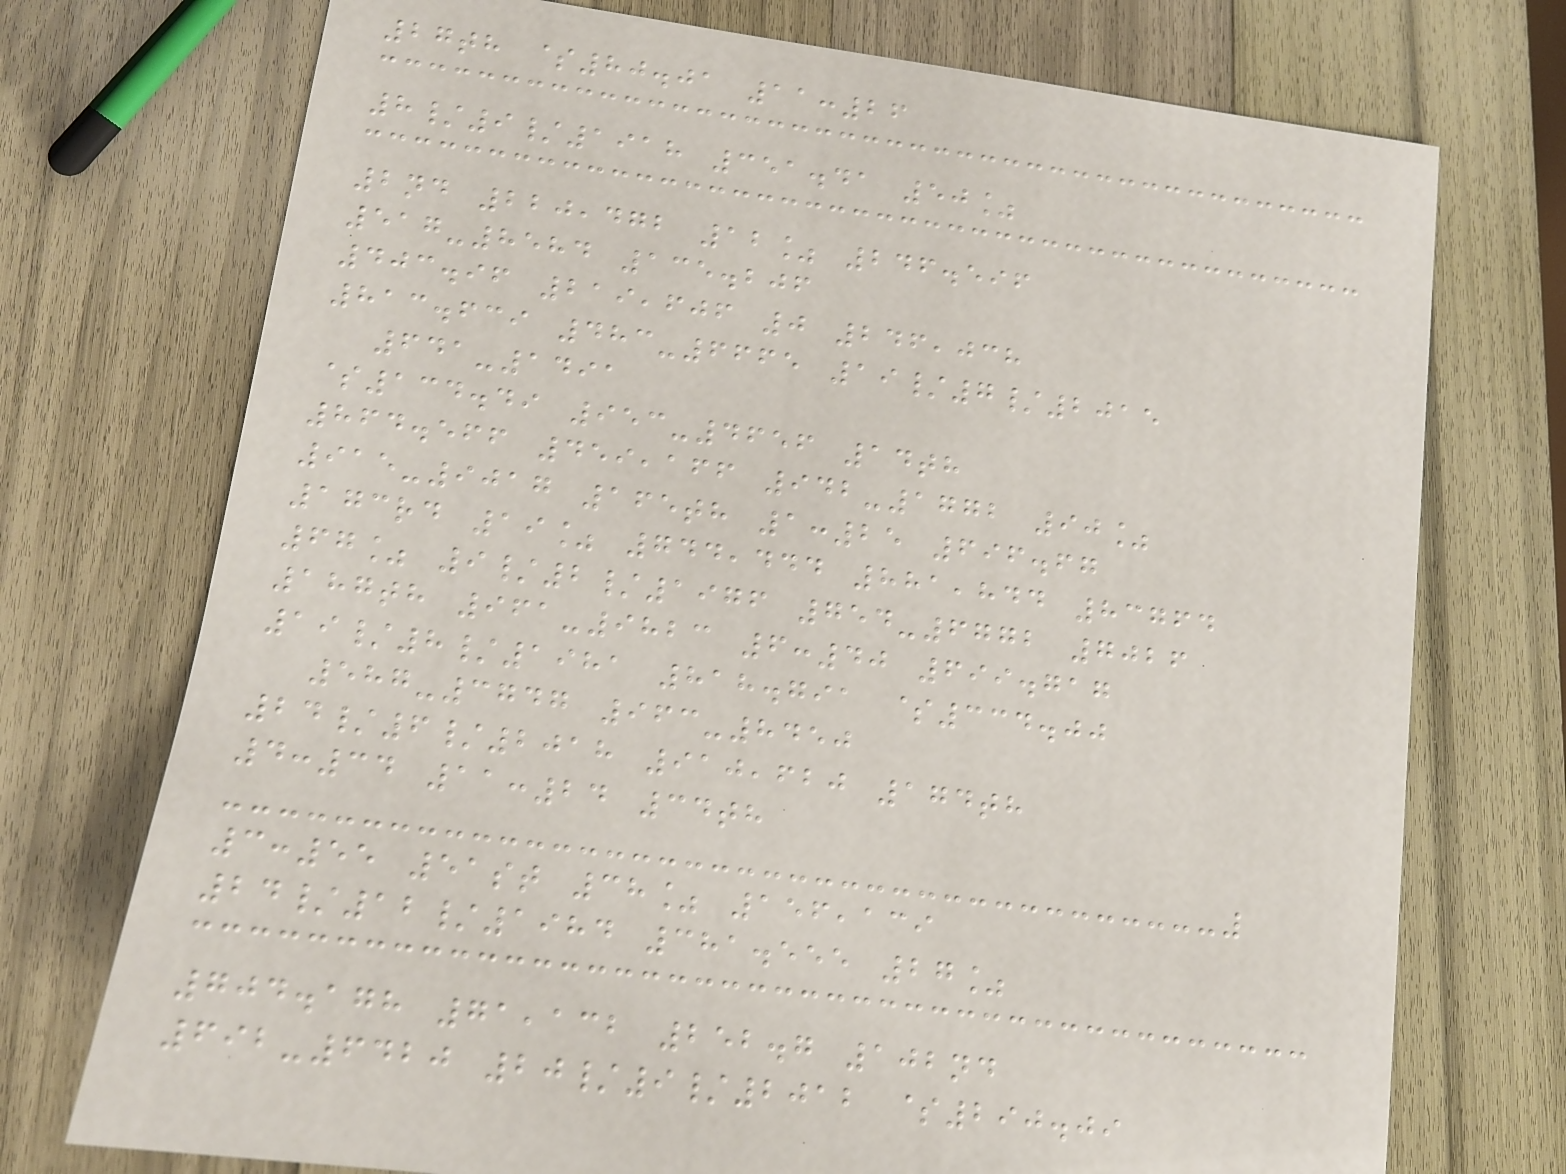27th $80.01 11:26
8/9/1918 351.41 50%
2nd 220,472 12% 246.596
517-8584 135.206
403.96 219,606 0 246,038
813.639 483-6665 19/7/2015
641-1491
$134.49 953-4656 14th
864.566 459,166 942-1772 90%
915-9017 165th 1:25 696.67
173rd 19% 744,444 881,844 83764
67% 9/2/1976 754-6772 7026
187th 961-9823 6:40 699.717
19/8/1981 818.791 $334.00
587-3747 963-8450
24/6/2018 910,620 174th
4:34 11:24 34th
3:55 51st 38% 156,139
24/12/1984 381.555 27%
704.178 71,132 252.7 102nd
692-6420 20/9/2012 $290.09
